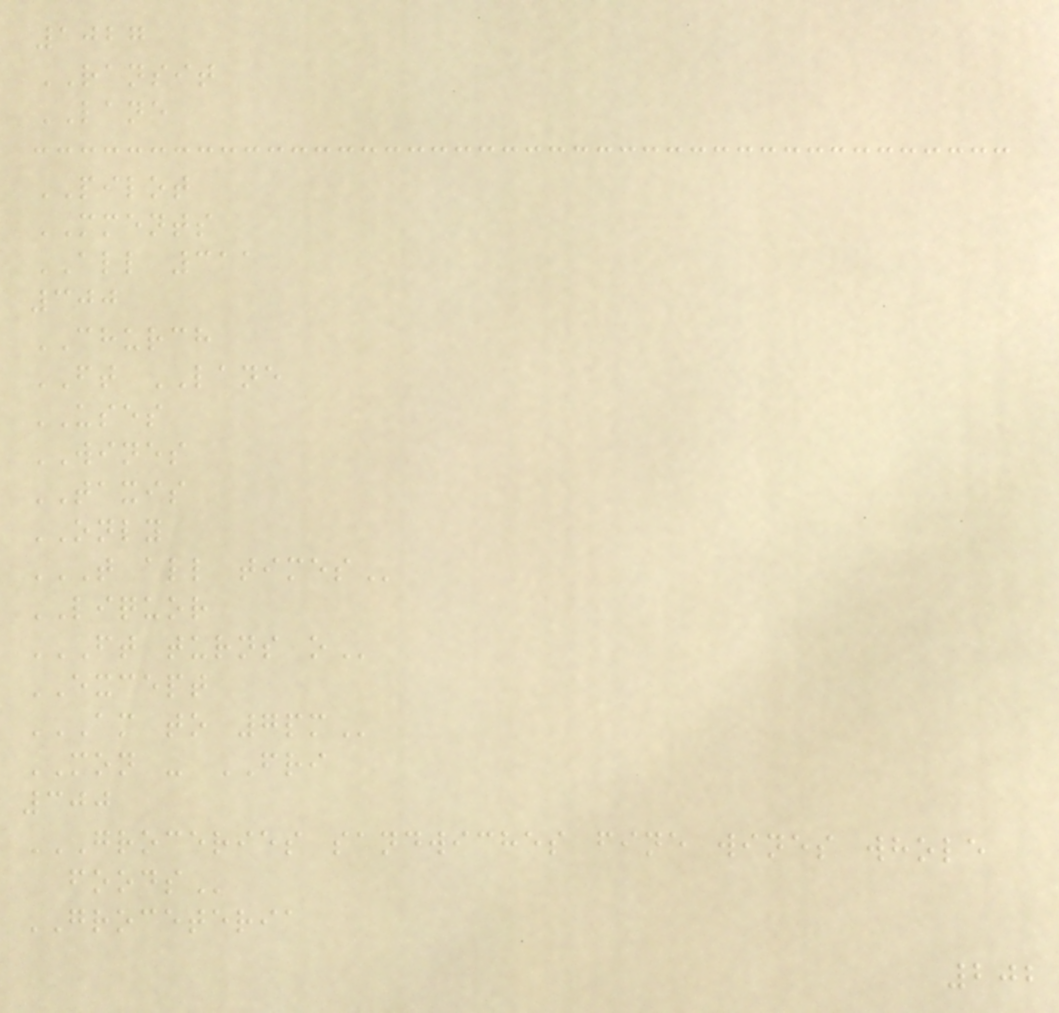1027
RANSIT
LANE
PILOT
MMENTS
ALL 311
300
CHURCH
FT LANE
USES
WINES
TAXIS
ONLY
T ALL TIMES
LIQUOR
FT TURNS O
EXCEPT
AM TO 7PM
MON - FRI
300
GROCERIES SANDWICHES FINE WINES WHOLE
FOODS
GROCETERIA
202
